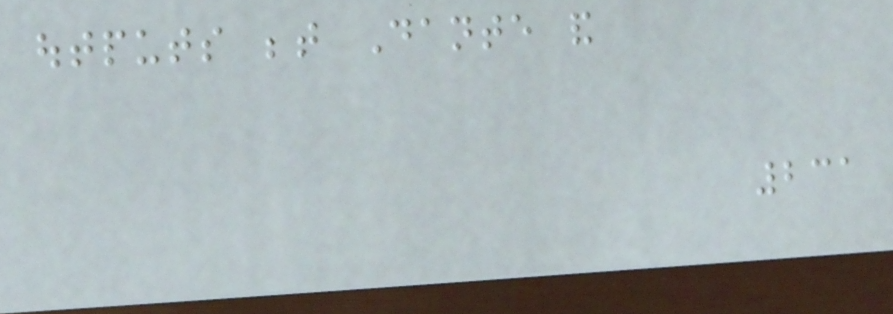outputs between Dante and
231
